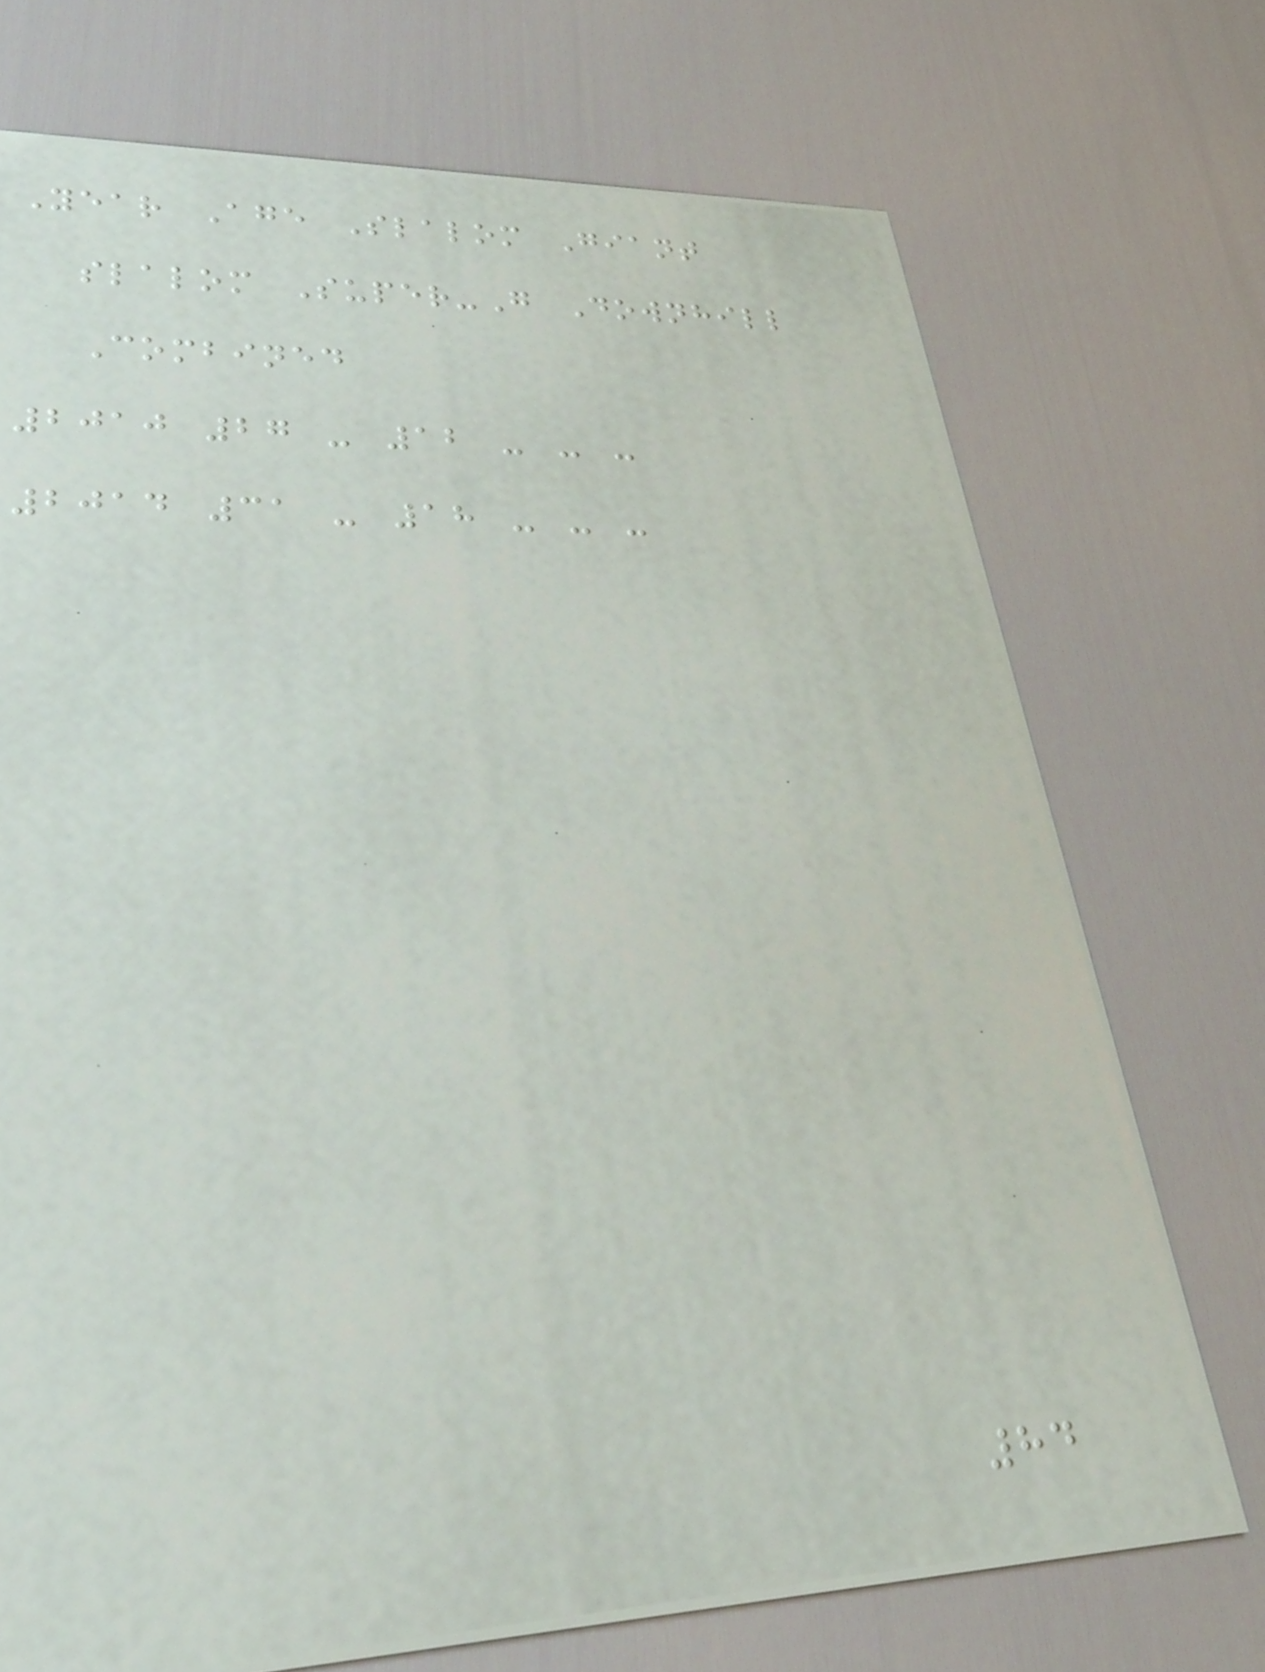Year Age Slalom Giant
slalom Super-G Downhill
Combined
2010 27 - 12 - - -
2014 31 - 18 - - -
84
